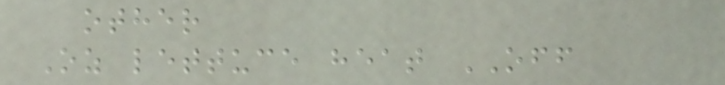other
Oz lettuce heat OFF
